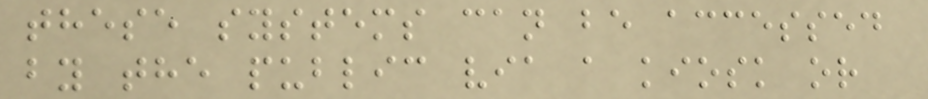these systems can be accessed
by the public via a kiosk or
